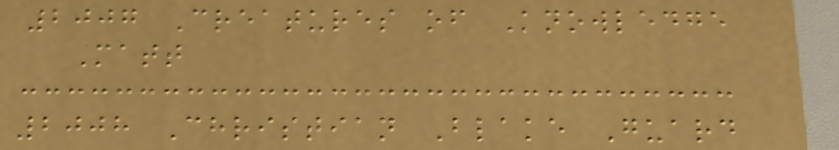2007 Creatures of Knowledge
Matt
2008 Christian Blake Guard
